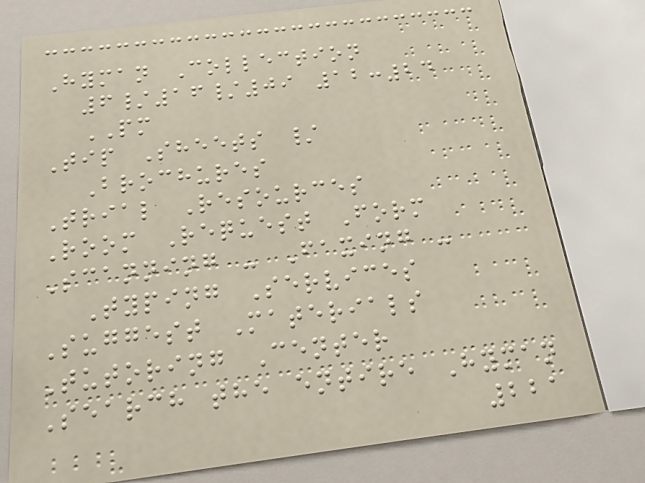Hyman Collection
6/16/09 12:24
PM
Tip Sheets /
Brochures
Trial Resources
Room Request Form
Scanning - Faxing -
Typing Services
Suggest Materials
Tutoring Center
Search the entire Hyman
221
